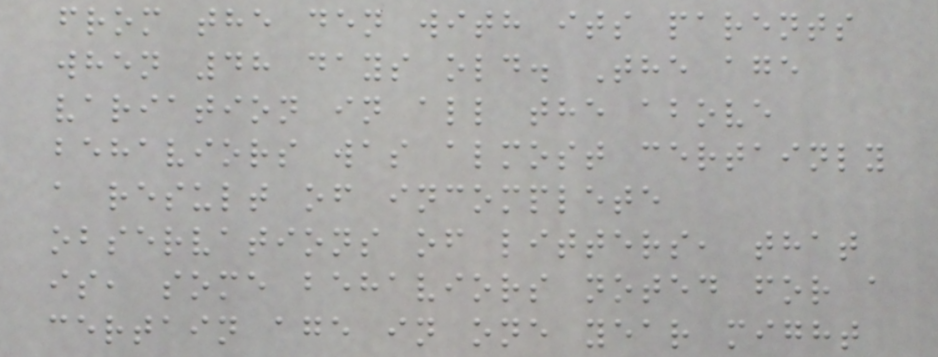from the den with its parents
when 48 days old. The age
variation in all the above
behaviors was almost certainly
a result of incomplete
observations of litters, that
is, some behaviors noted for a
certain age in one year might
